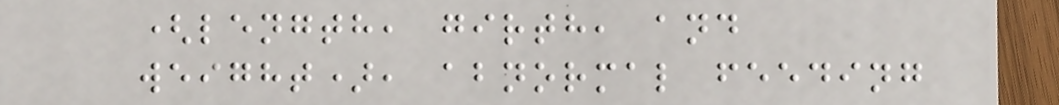(length, girth, and
weight), abnormal feeding
